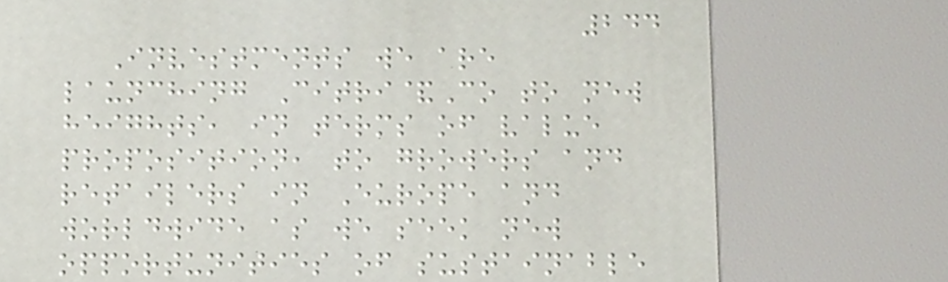244
Investments we are
launching Citri&Co to new
heights, in terms of value
proposition, to growers and
retailers in Europe and
worldwide as we seek new
opportunities of sustainable
